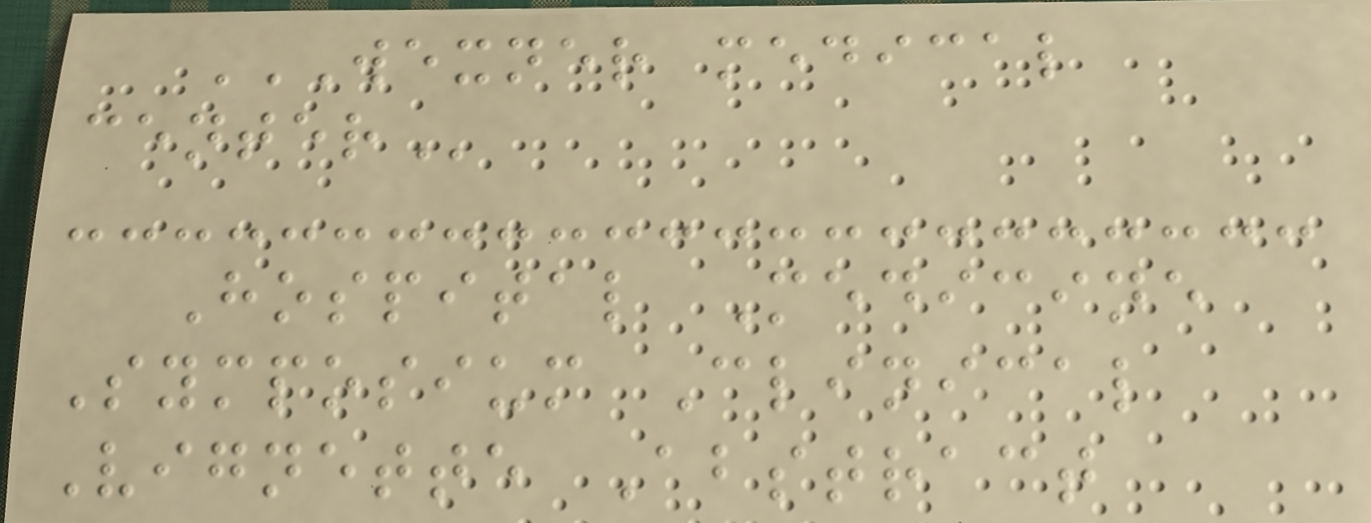WEXNER MEDICAL
CENTER
Hospital Medicine
Symposium Clinical
Vignette Abstract
